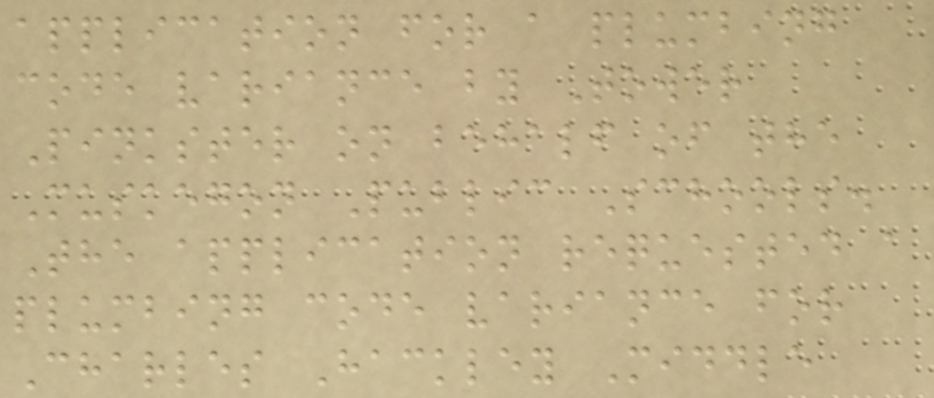application for a plumbing
code variance by Tower
Pinkster on behalf of the
Muskegon Public Schools.
The application requested a
plumbing code variance for
Charles Hackley Middle
